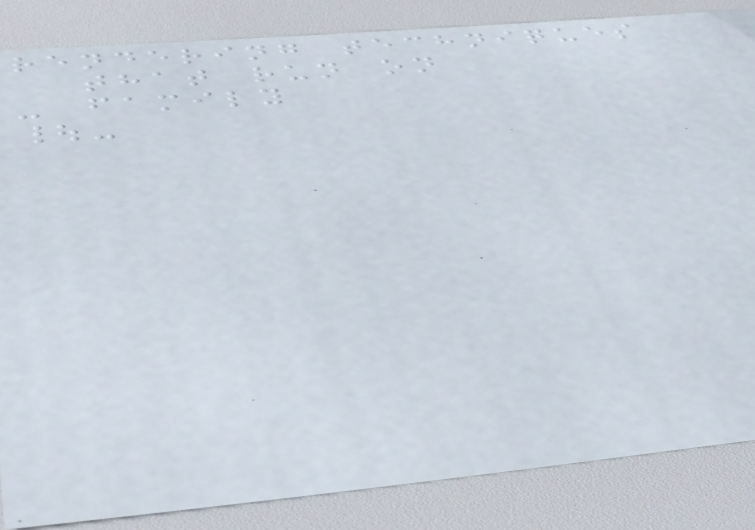rendering techniques
that run on
- family
|-
